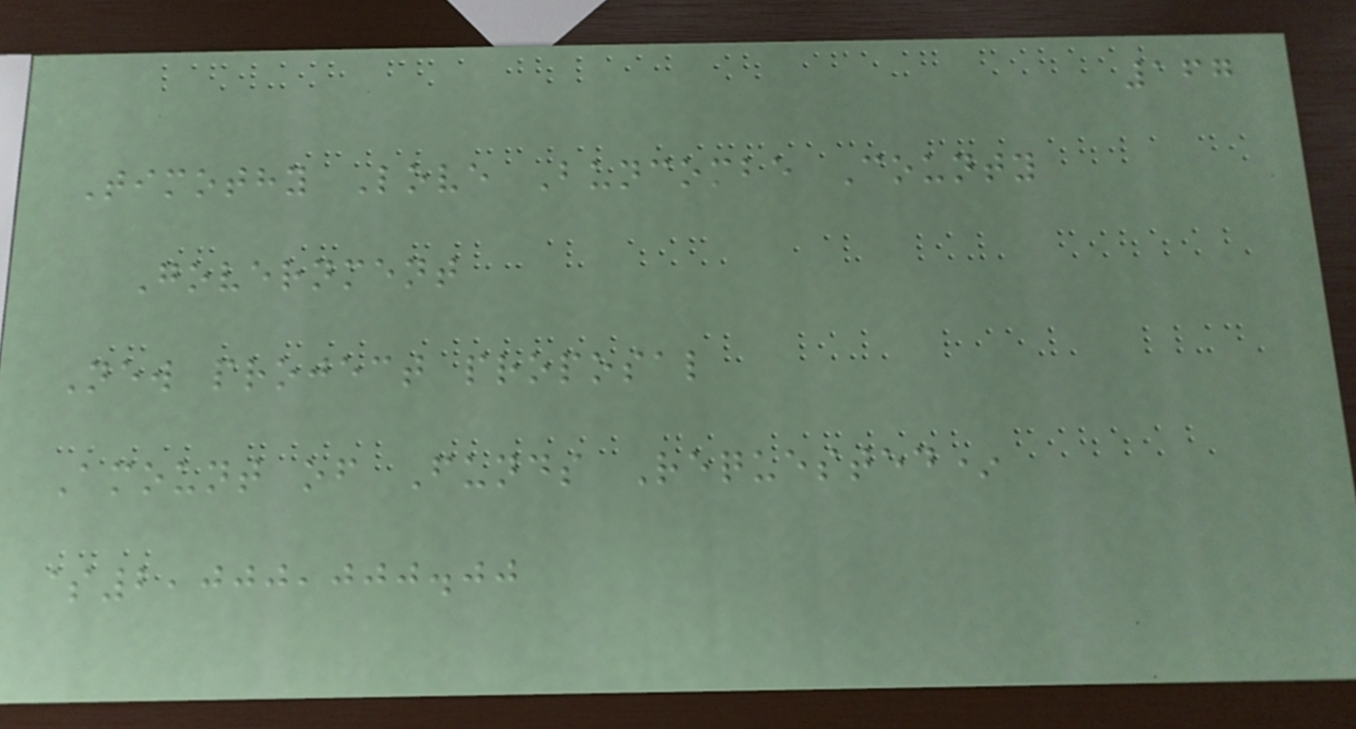167
Timothy Love Buncombe County
Government
New project proposal
Amount of Funds Requested*
$2,000,000.00
